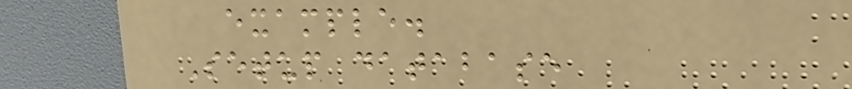example.
Setup database
